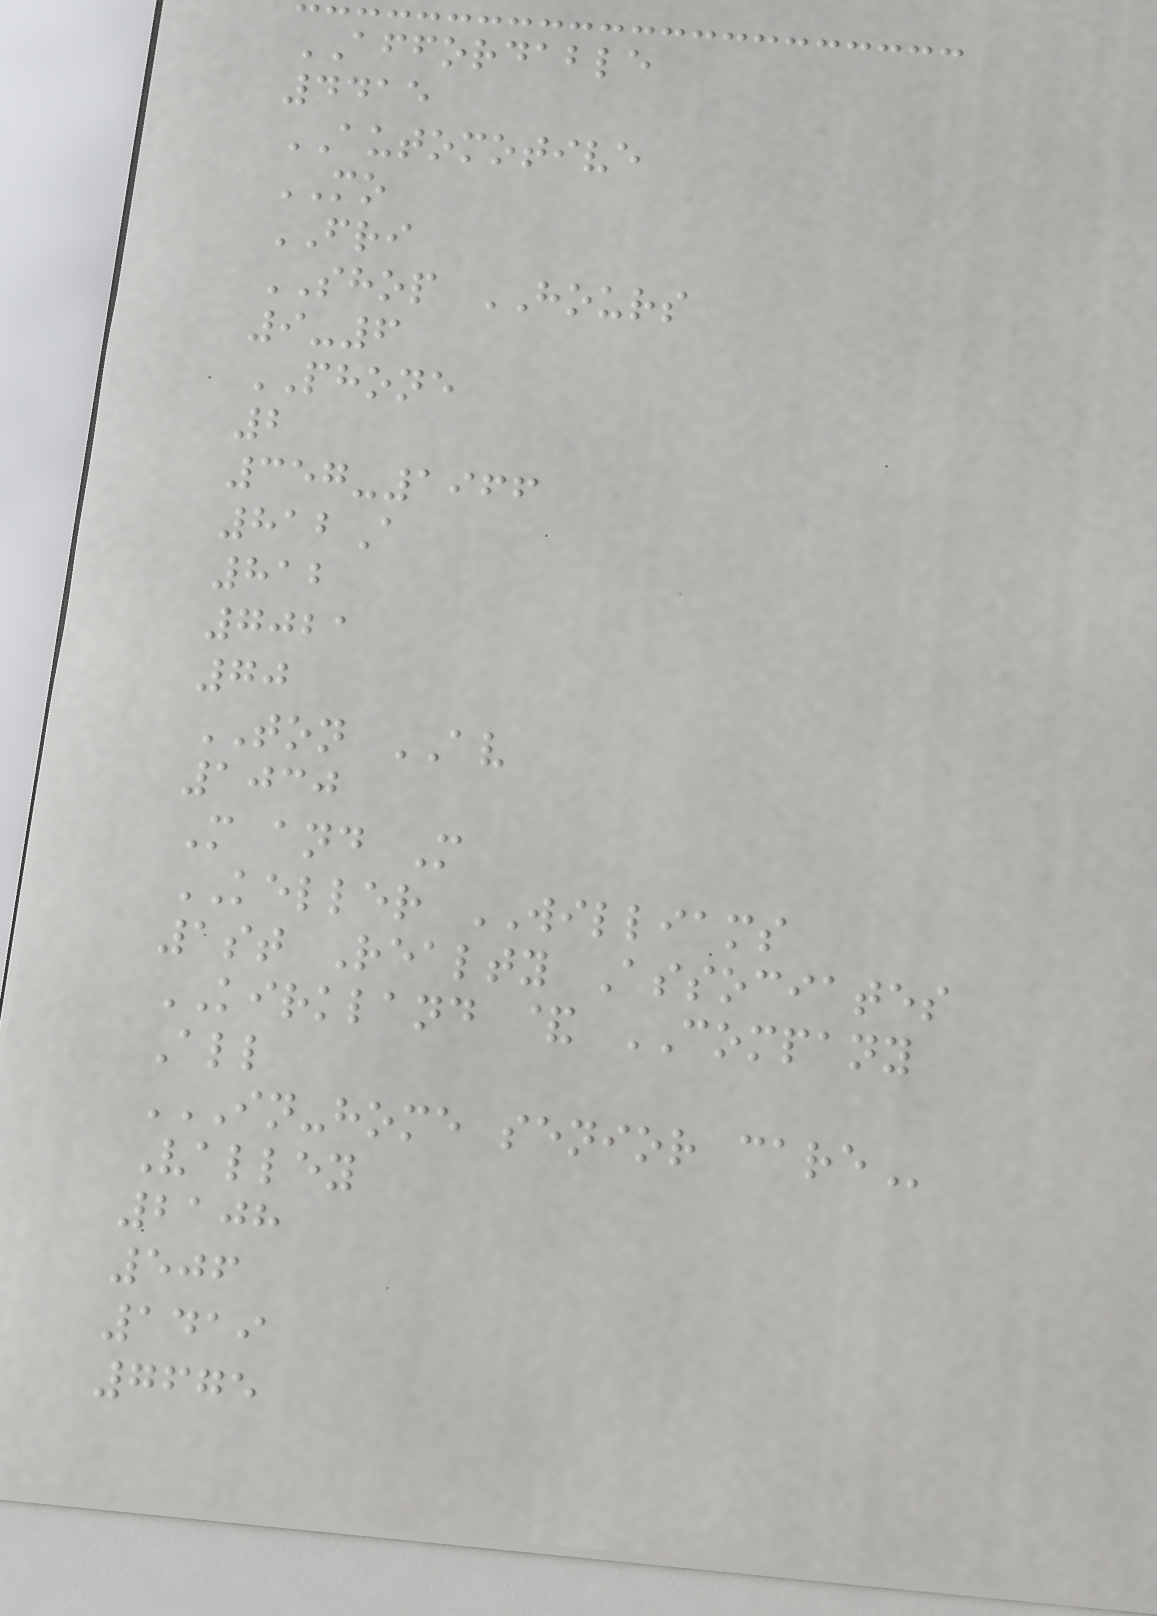AFFORDABLE
4415
AUTOMOTIVE
MO
FRI
SHOP HOURS
9-6
PHONE
2
357-1966
812A
812
7021
70
TON AV
1030
M and M
KELLER WILLIAMS
1st Realty Associates
KIRKLAND & COMPANY
All
IN-HOME SENIOR CARE
Valley
2108
506
1419
7675
